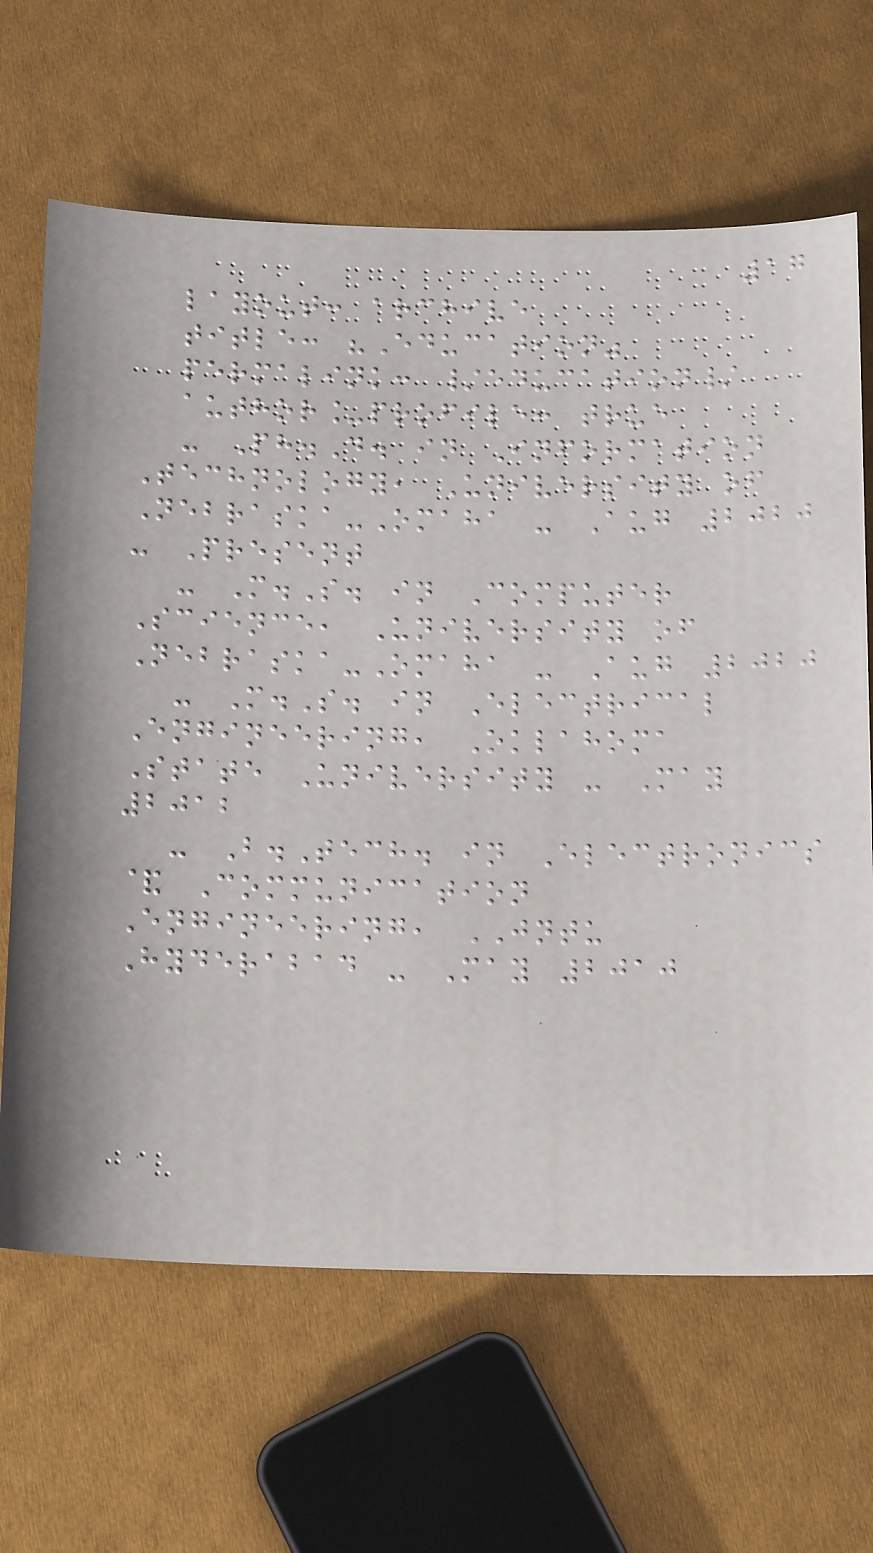17
layout: archive
title: "Education"
permalink: /education/
author_profile: true
- Ph.D. in Information
Technology, University of
Nebraska-Omaha - Aug 2020
- Present
- M.S. in Computer
Science, University of
Nebraska-Omaha - Aug 2020
- M.S. in Electrical
Engineering, Oklahoma
State University - May
2012
- B.Tech. in Electronics
& Communication
Engineering, JNTU
Hyderabad - May 2010
